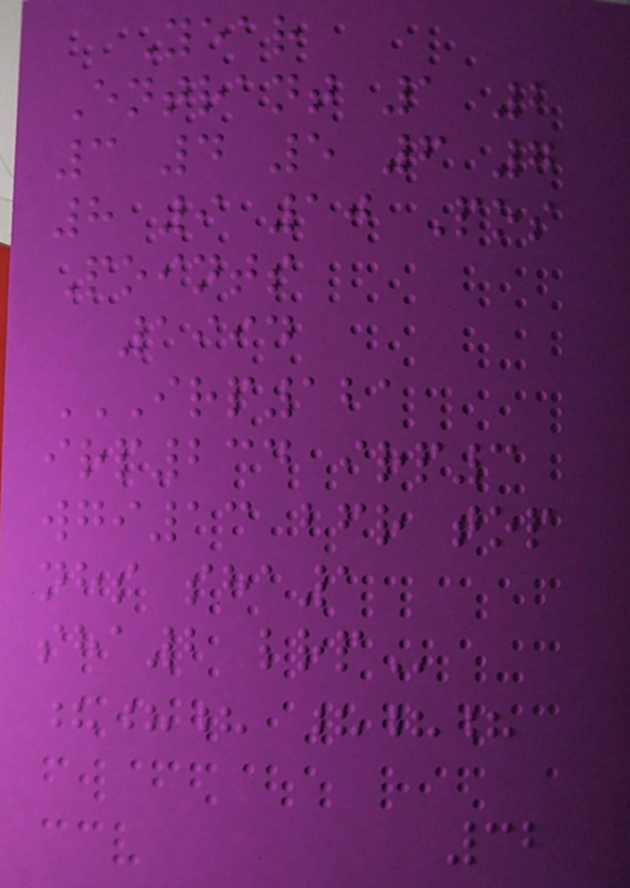Year
Entrant 1 2
3 4 5 6 7
8 9 10 Pos
Points
1994
IRP121
IRP234 IRP3
WGI13 BFR TOP
NHS SHA1
SHA2 LRP
??? ???
32
